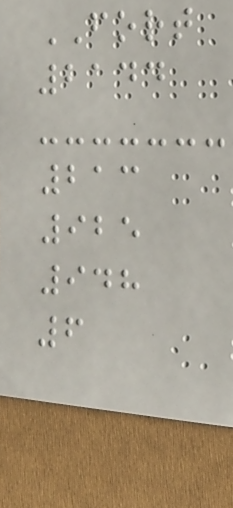FORT
2144
213
925
948
6
